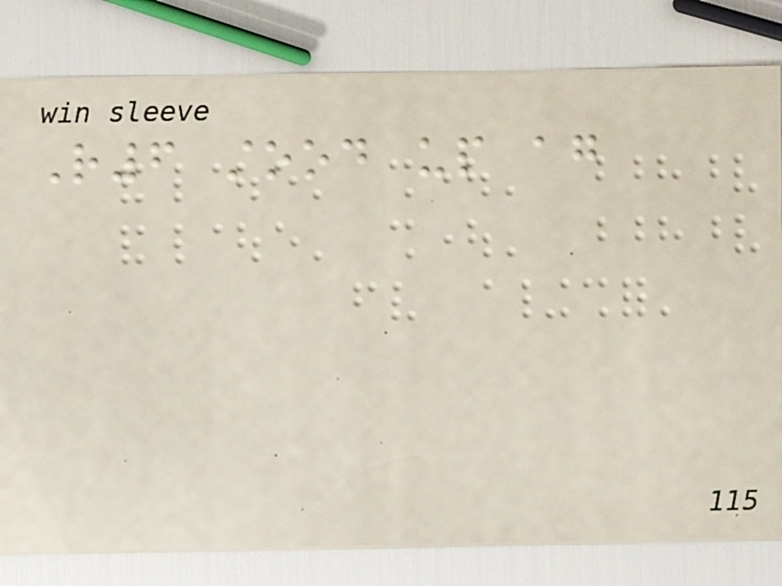R6 stood up again
